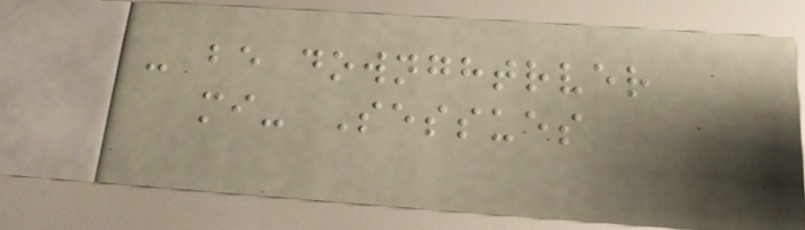- be downghtrver
mi- Sessues
